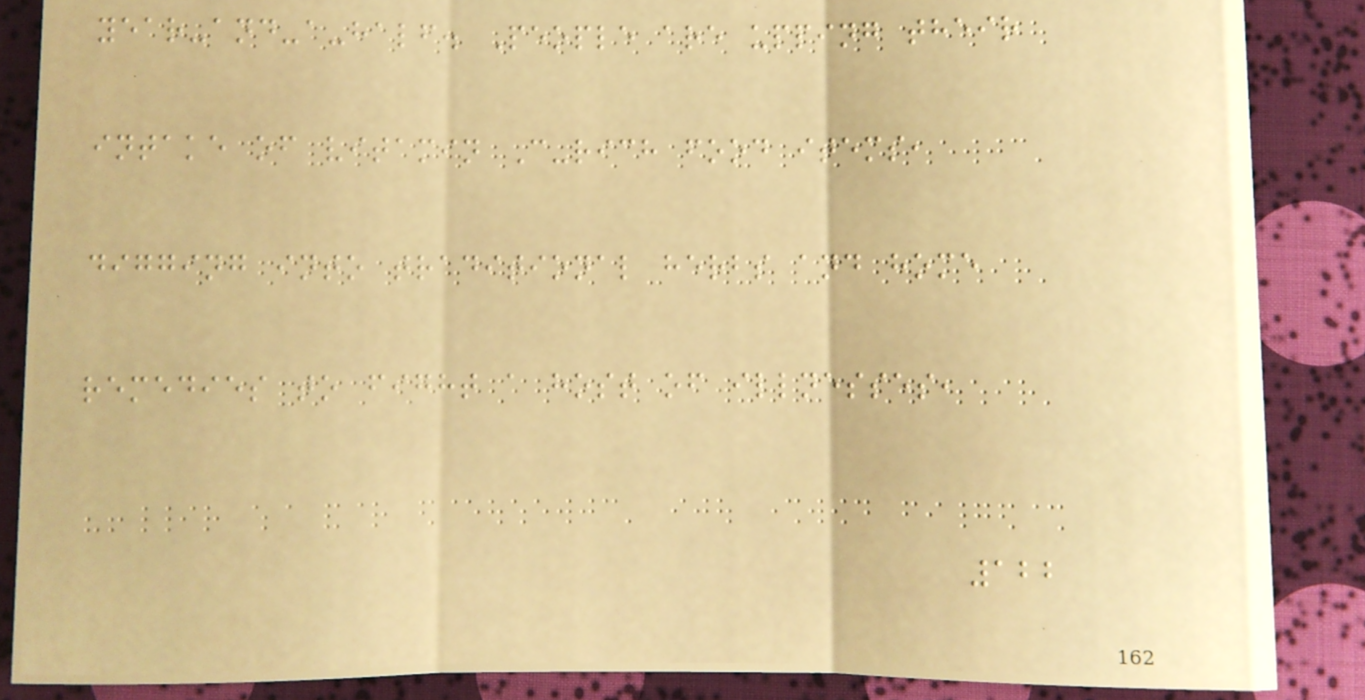year-and-a-half. People are upping their
intake of vitamin C-rich food items,
digging into traditional herbs and home
remedies to fight a host of illnesses,
122
